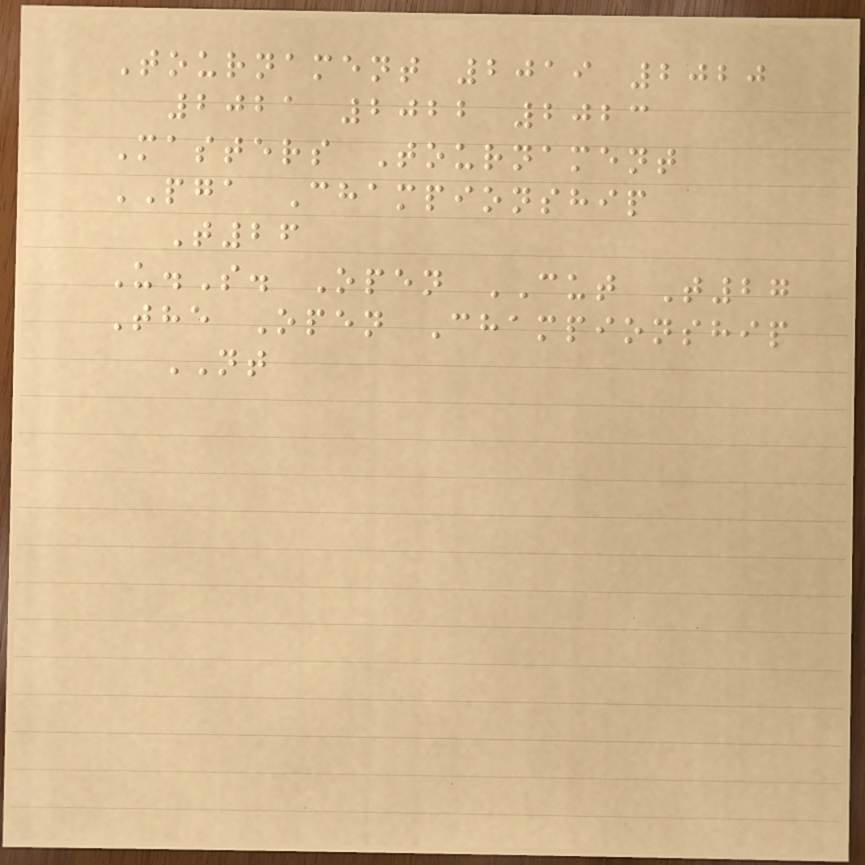Tournament 2019 2020
2021 2022 2023
Masters Tournament
PGA Championship
T26
U.S. Open CUT T27
The Open Championship
NT
